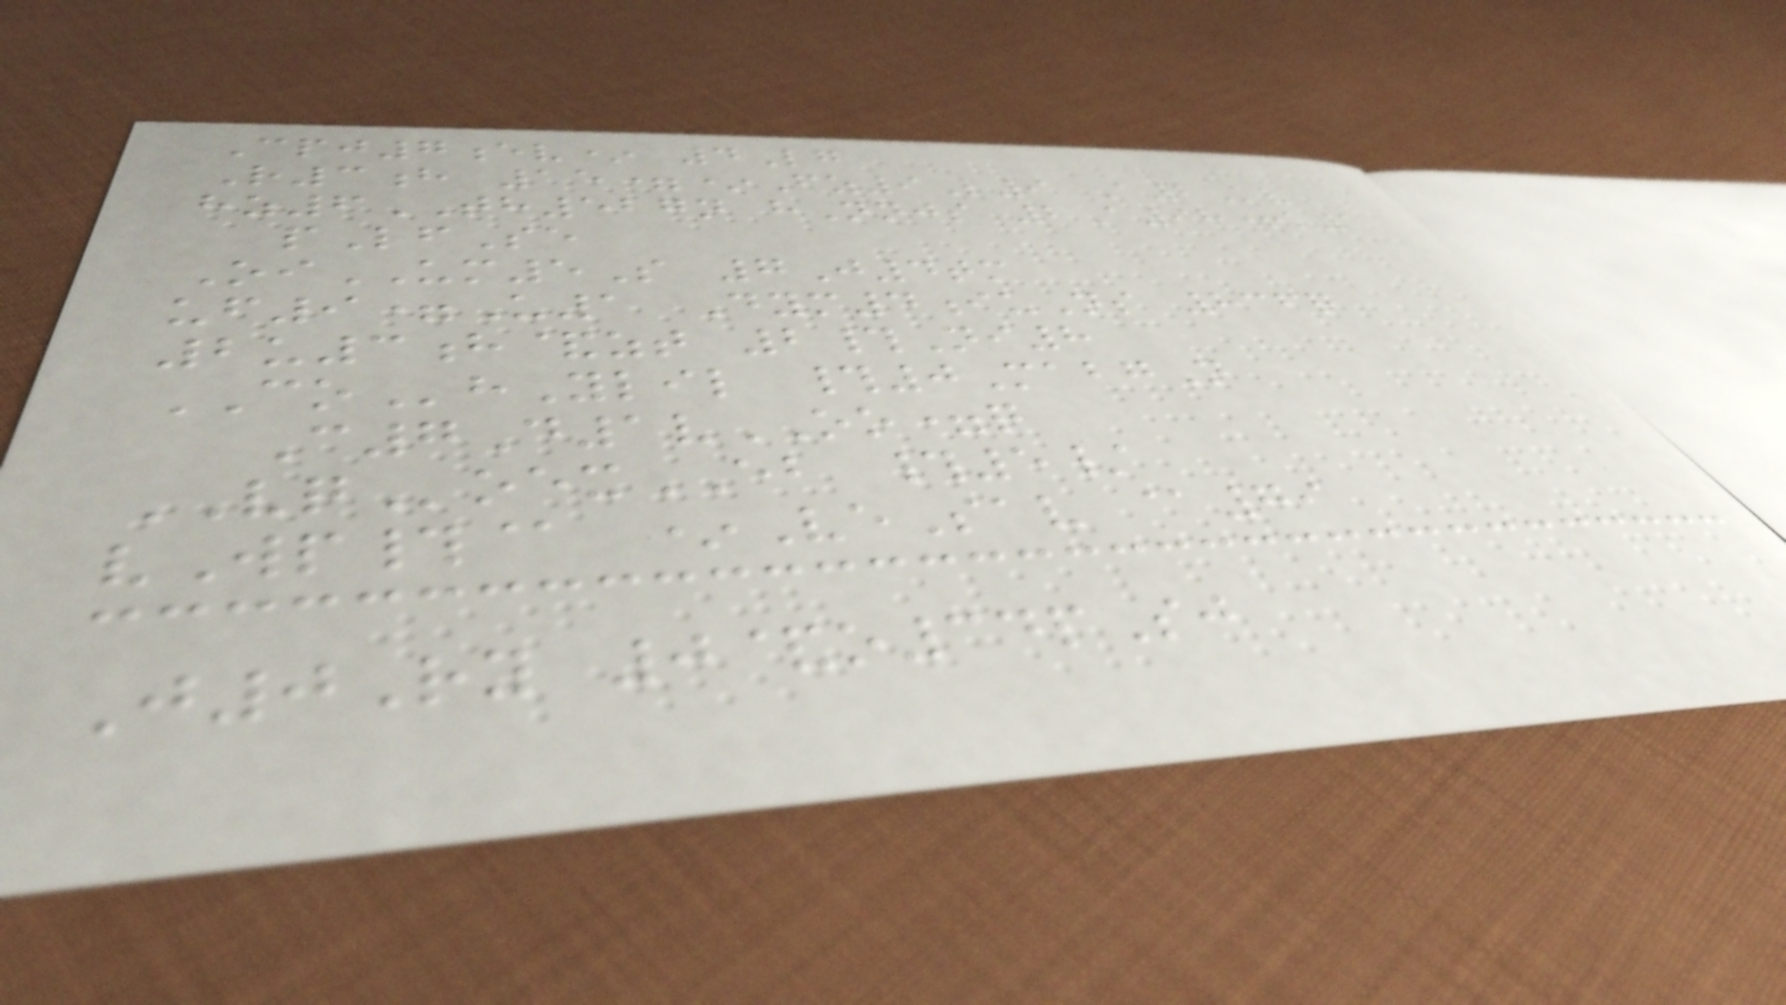Cpj7ev* 4Lg
R3h 15=*Fz9L9 A2Kv
hz6TH527n hNnjs 2A98+k1
pLfSe
OiUM5S 7J4tm
uf9=U1 Dym4iuNs 836q
2u3h&zt 2#Ni8
COhYlil #0MabgN
C7D1vOO=q
VQoexEB #5/
vWp#@ *VeSav @79
J0Ry 0&o34pSj
